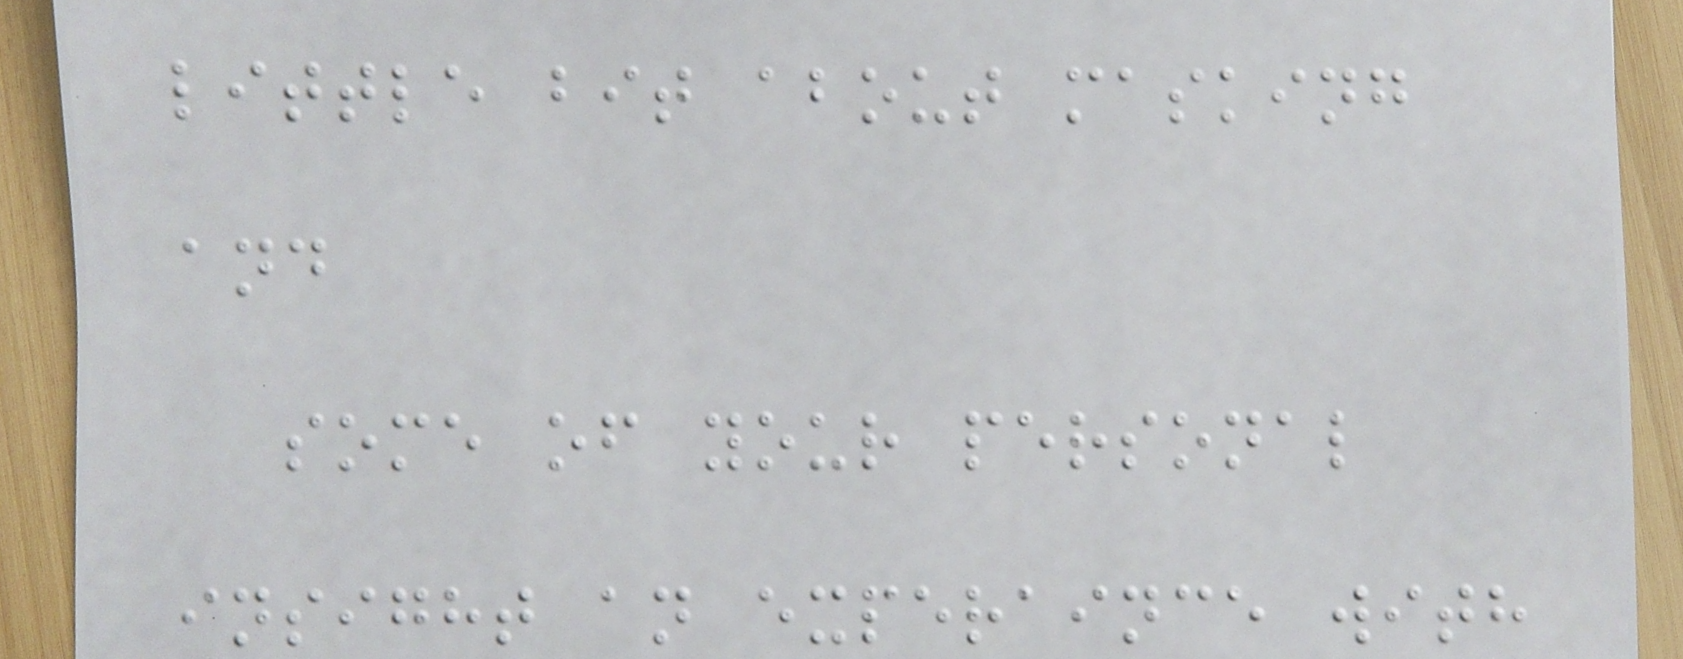little bit about masking
and
some of your personal
insight an experaince with
